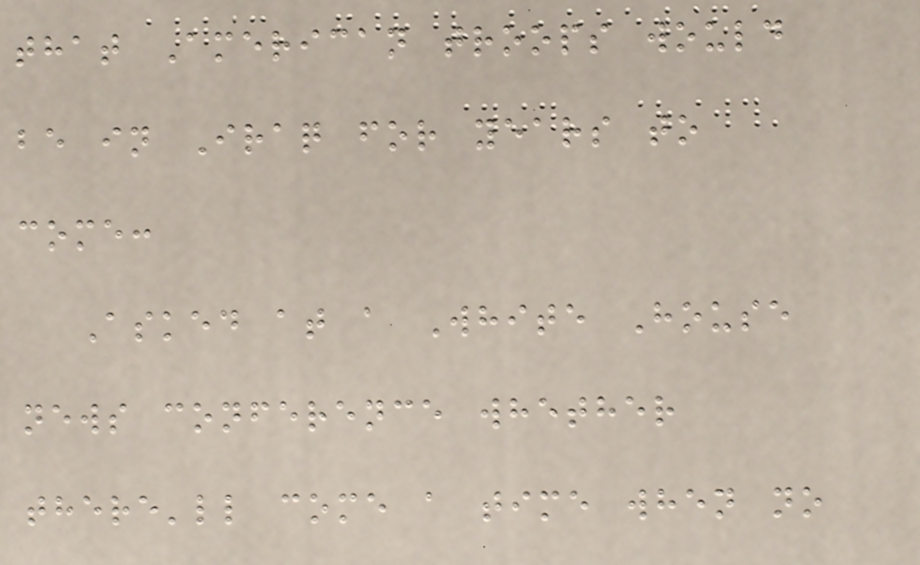that American troops would
be in Iraq for years to
come:
Asked at a White House
news conference whether
there'll come a time when no
